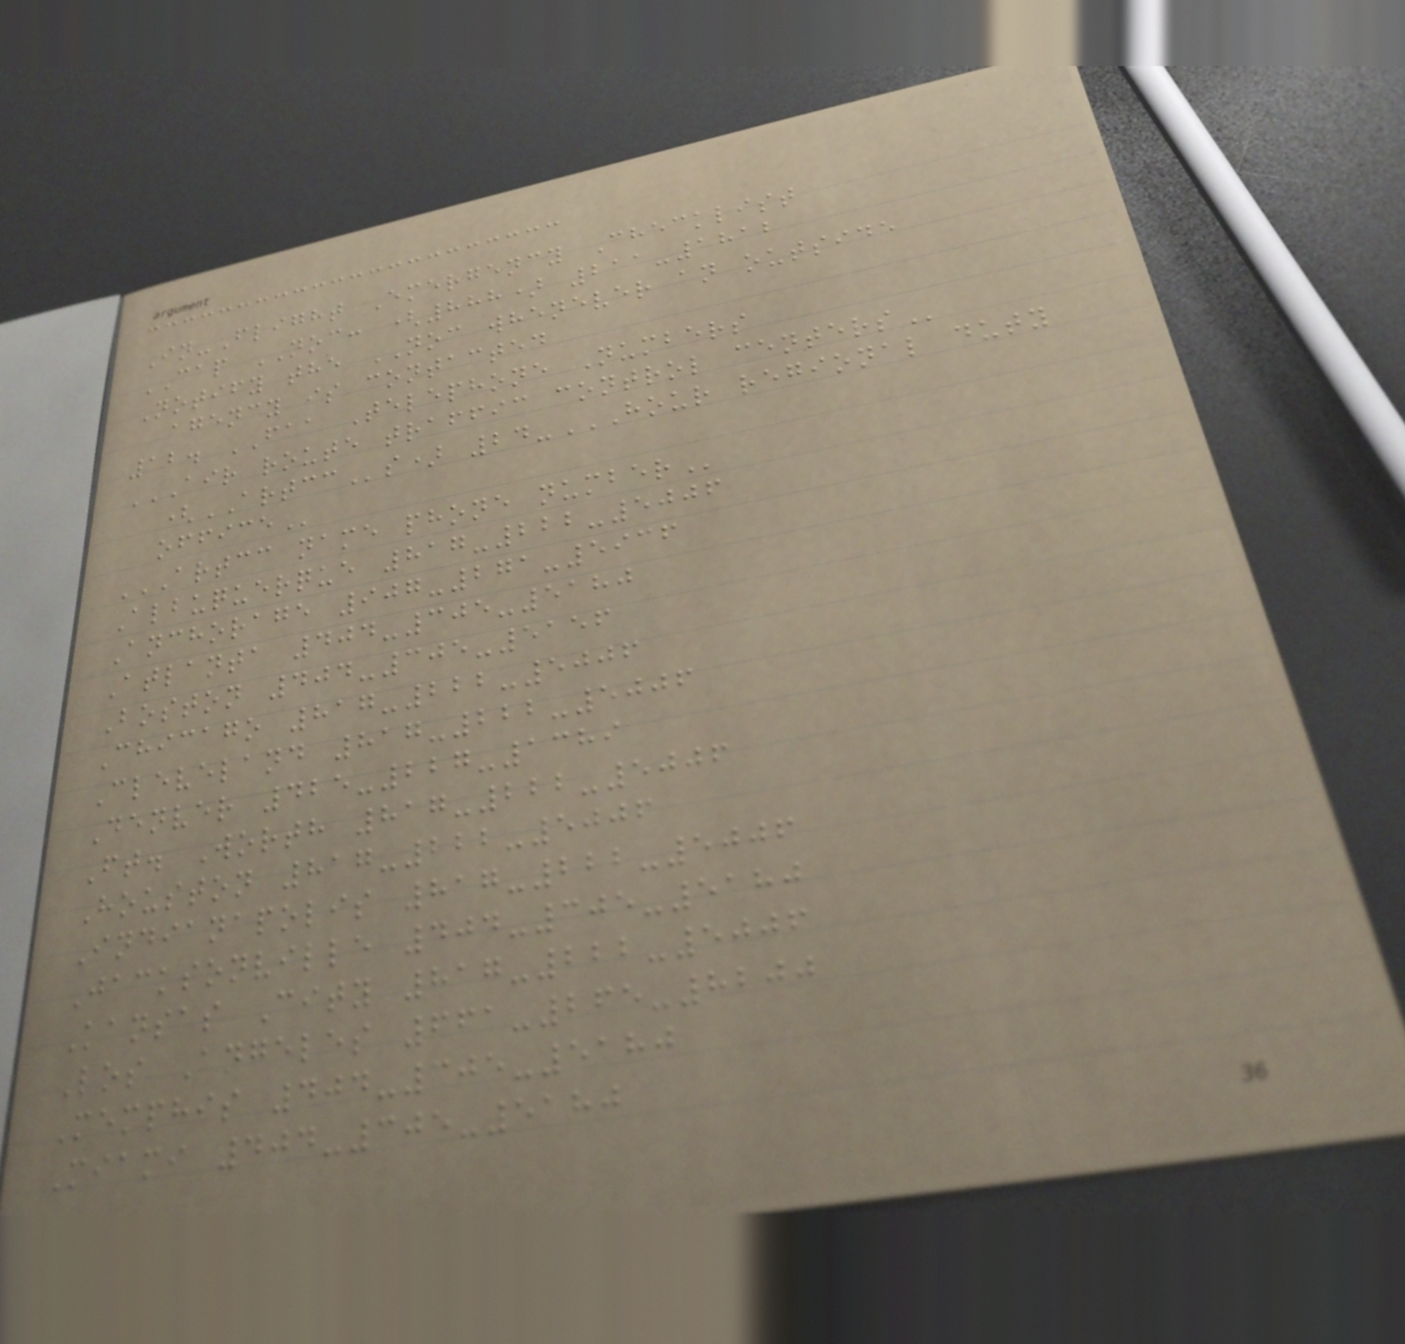In-Flight Emergency Checklist
CAP NOC: (888) 211-1812
Notify the NOC whenever an outside
agency is contacted
12. FAA Telephone Numbers
AIR ROUTE TRAFFIC CONTROL CENTERS
(ARTCCs) 24-HOUR REGIONAL DUTY
OFFICE
ARTCC NAME PHONE NUMBER
Albuquerque 817-222-5006
Anchorage 907-271-5936
Atlanta 404-305-5180
Boston 404-305-5156
Chicago 817-222-5006
Cleveland 817-222-5006
Denver 425-227-1389
Ft. Worth 817-222-5006
Houston 817-222-5006
Indianapolis 817-222-5006
Jacksonville 404-305-5180
Kansas City 817-222-5006
Los Angeles 661-265-8200
Memphis 404-305-5180
Miami 404-305-5180
